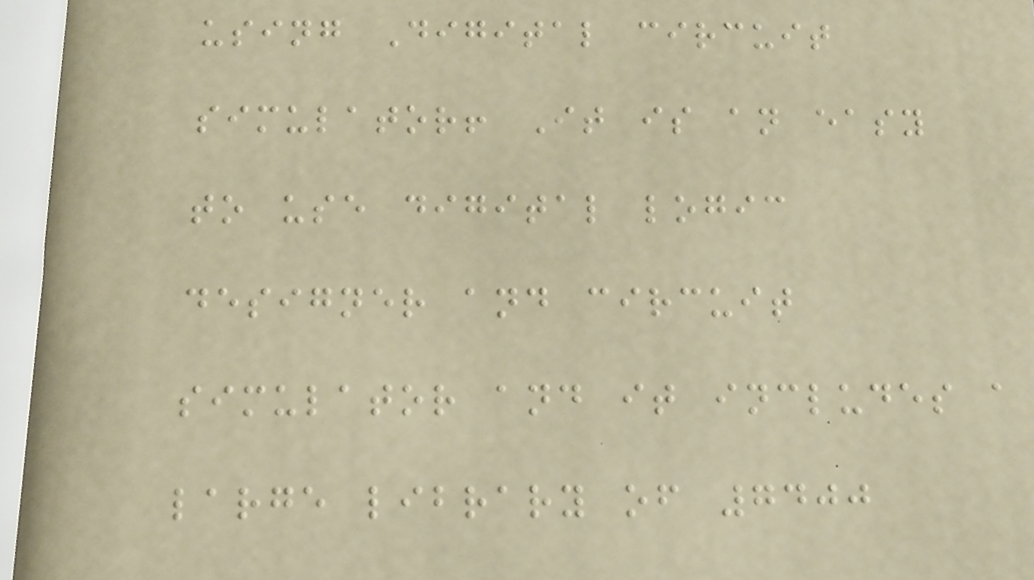using Digital circuit
simulator! It is an easy
to use digital logic
designer and circuit
simulator and it includes a
large library of 7400
